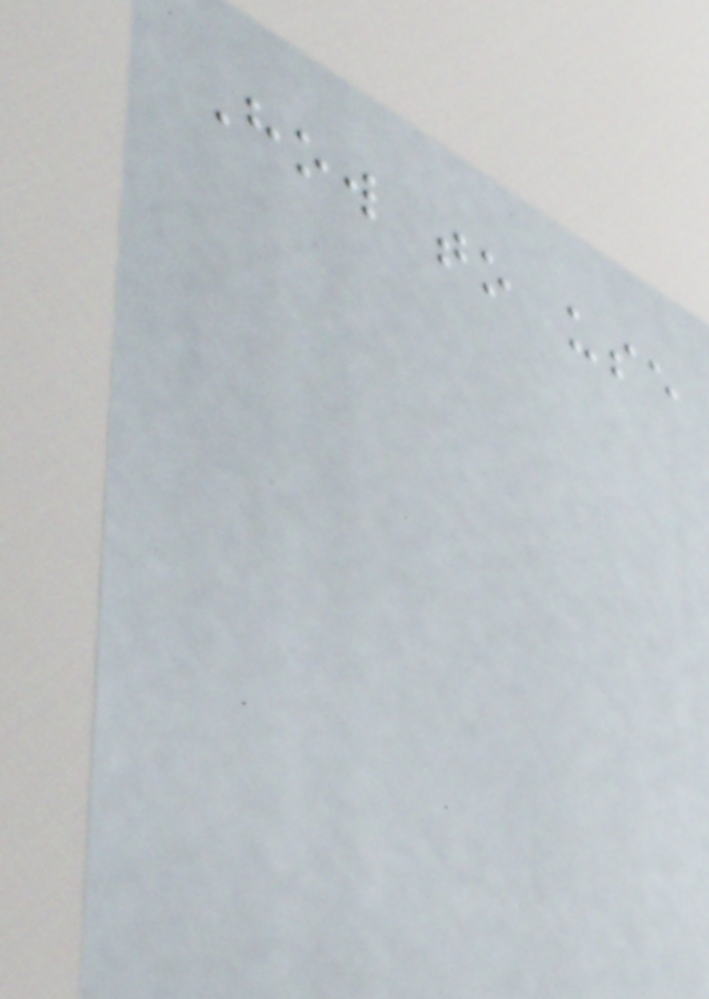How to use
